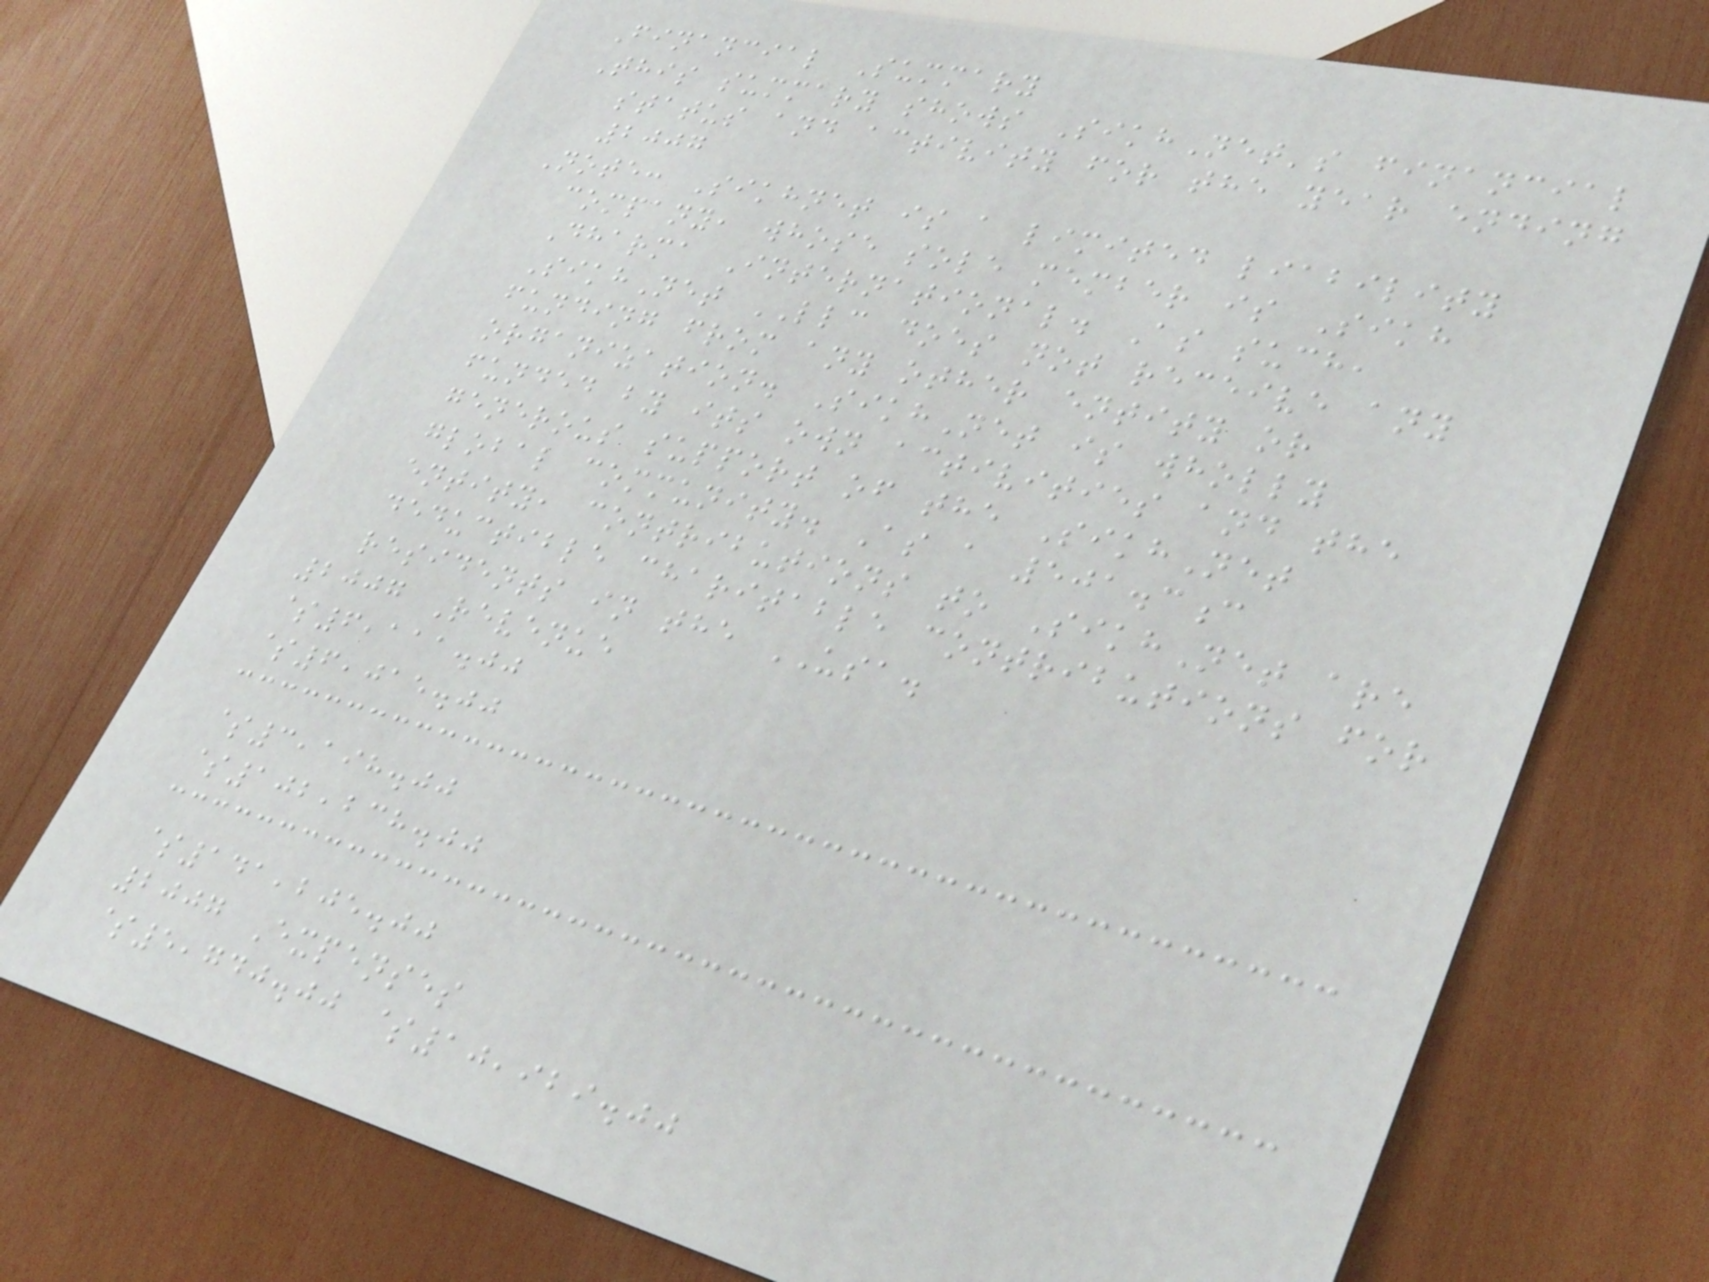Financial Summary
This summary shows SikhNet's financial
status and activity for the year ending
2007
Note: Sikhnet is a limited liability
company, whose sole member is Sikh
Dharma International. As such,
SikhNet LLC does not receive any
funding from any other entity or
organization. SikhNet is wholly
funded by its own activities and the
generous support of the SikhNet
global community. As a 501.3c
entity, contributions to SikhNet are
deductible charitable contributions for
residents in the USA.
2007 Revenue
$6,111.00
$6,015.00
$3,198.00
$102,238.00
$141,205.00
2007 Expenses
$5,740.00 $10,929.00
